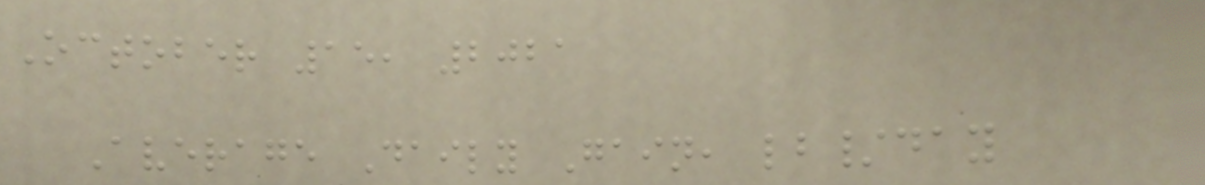October 15, 2021
Average Daily Gain, lb/day
